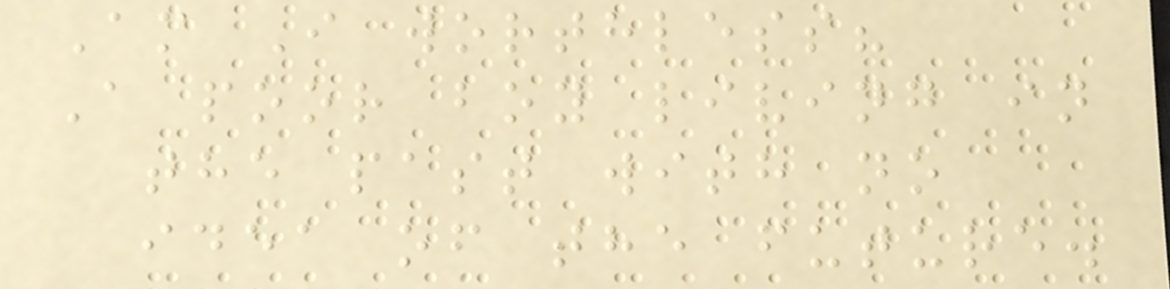Am I worthless?
A poor boy living in
the past with no
idea of the future.
